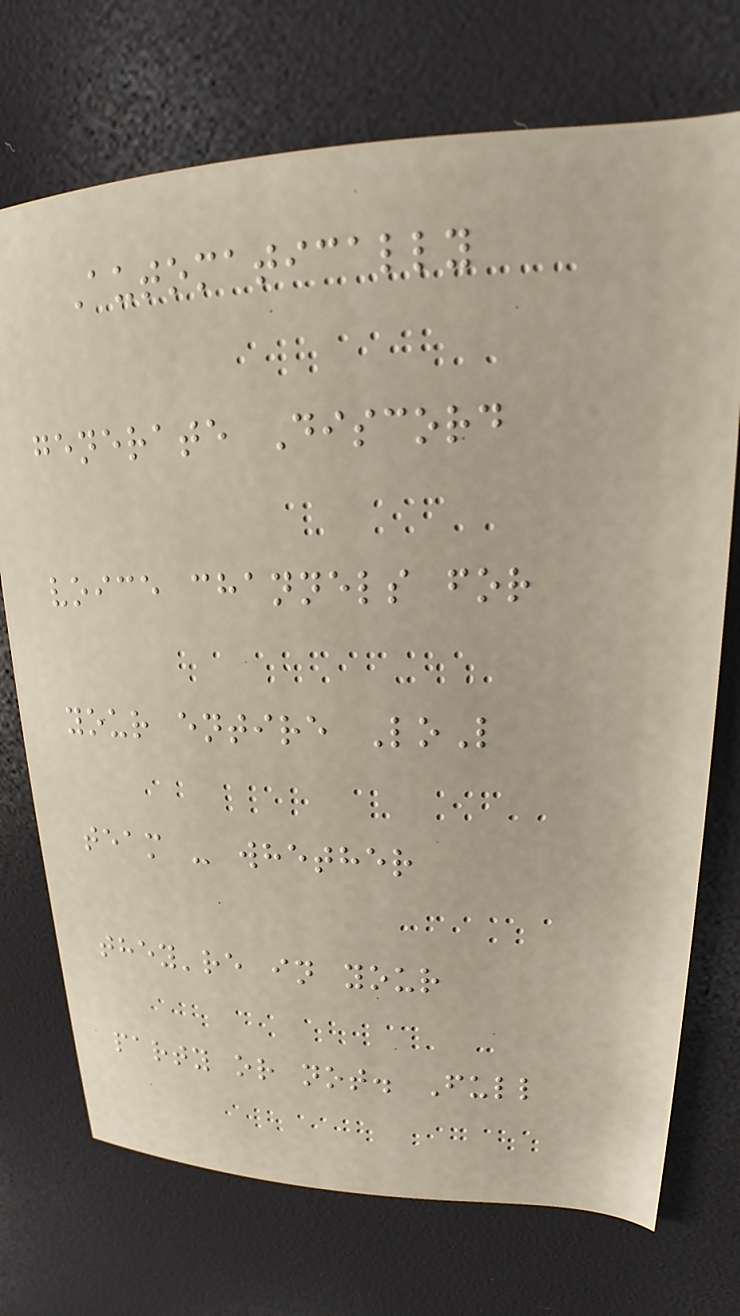Automatically
generate Discord
voice channels for
your entire LoL
team - whether
they're in your
party or not. Full
